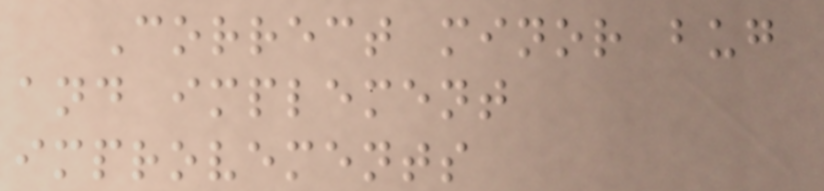Correct minor bug
and implement
improvements
